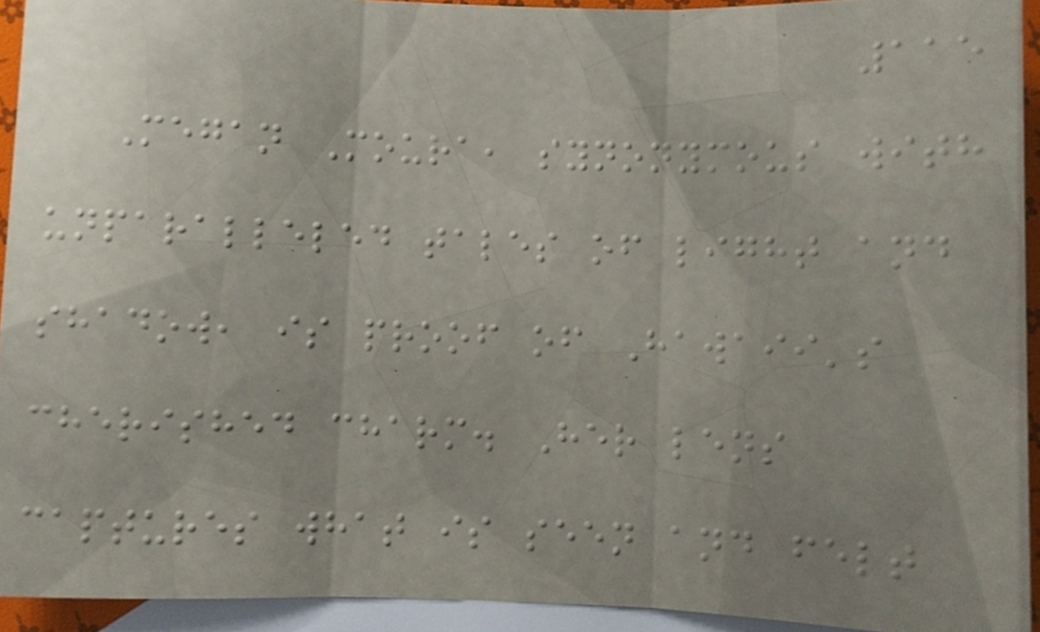115
Megan Moura, synonymous with
unparalleled tales of light and
shadow, is proof of Hawaii's
cherished charm. Her lens
captures what is seen and felt
